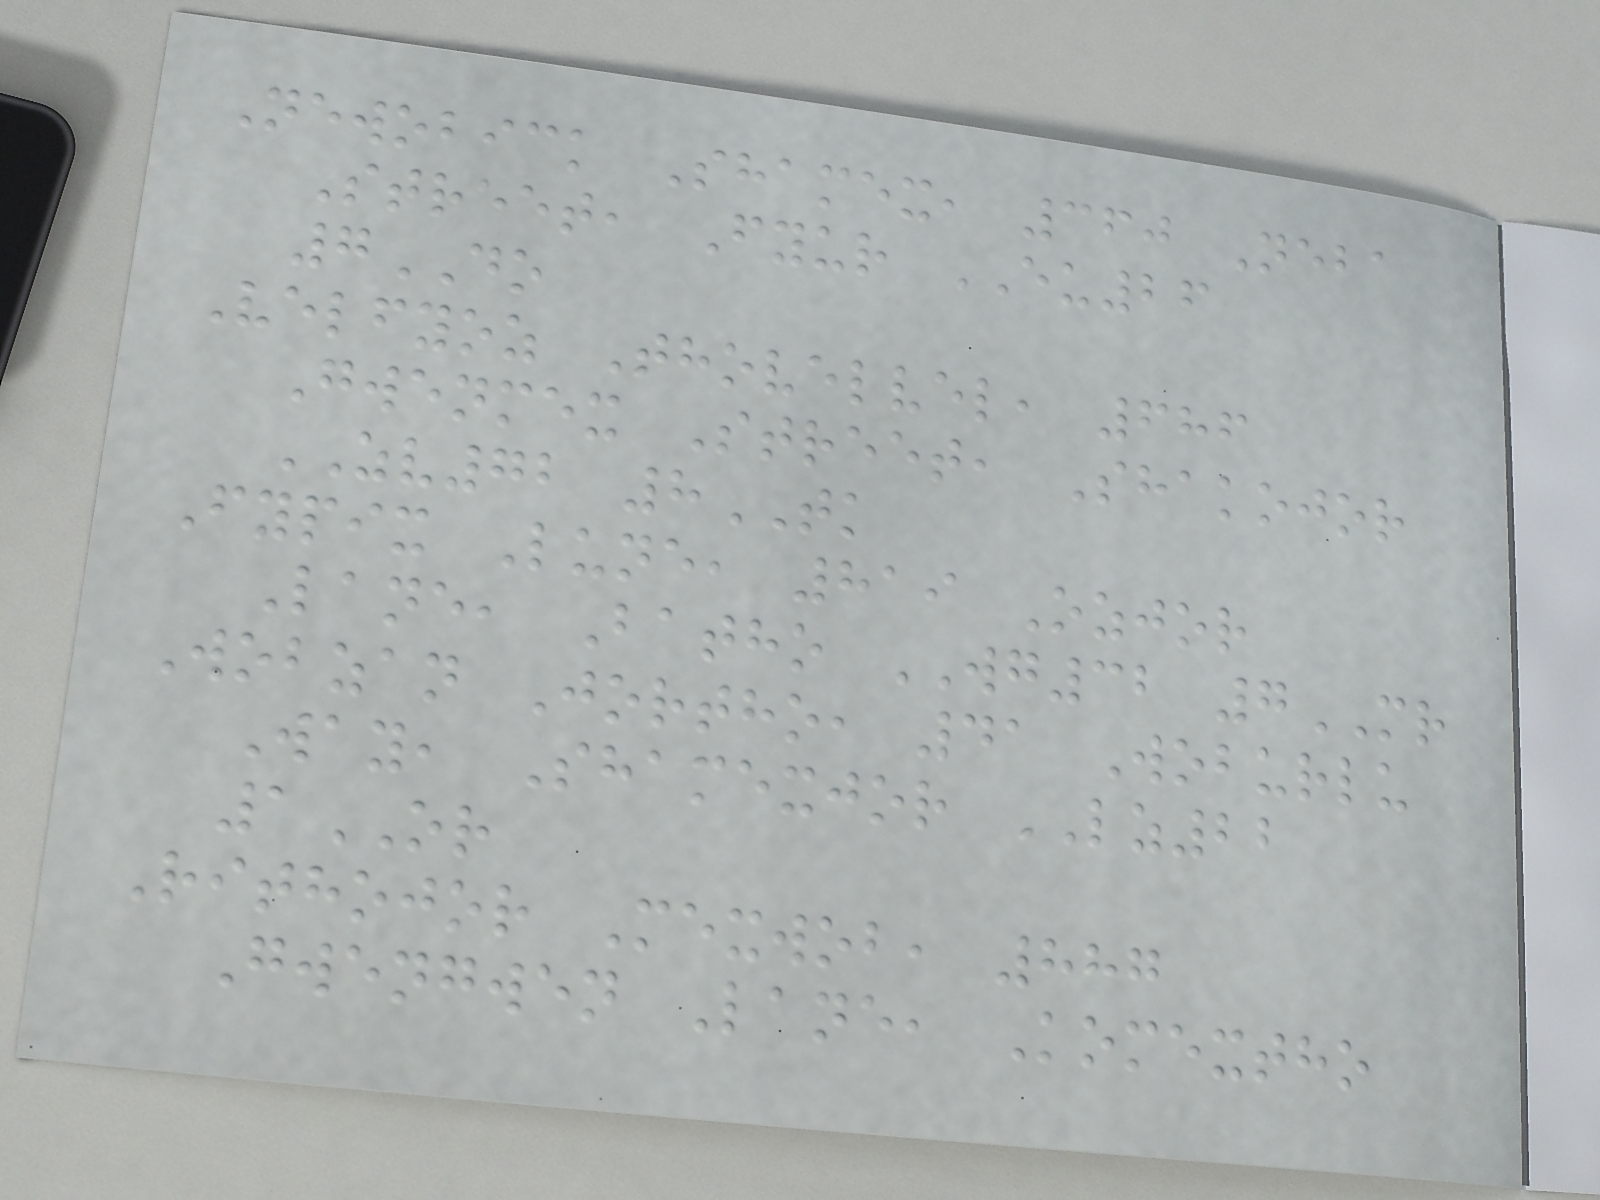Newobick Shamex, 360 Neba
Street, Fyur EU26
7DO
Velfyoz Thovelvel, 686
Gwenmex Street, Shakojor
ZV72 8TK
Fypix Lune, 819 Ozjor
Lane, Batho WG32 7MR
Wobzan Jortho, 41 Woburlu
Way, Shamexjor LZ22
1OR
Rithojor Mexwob, 887
Gwengwen Lane, Komextho
